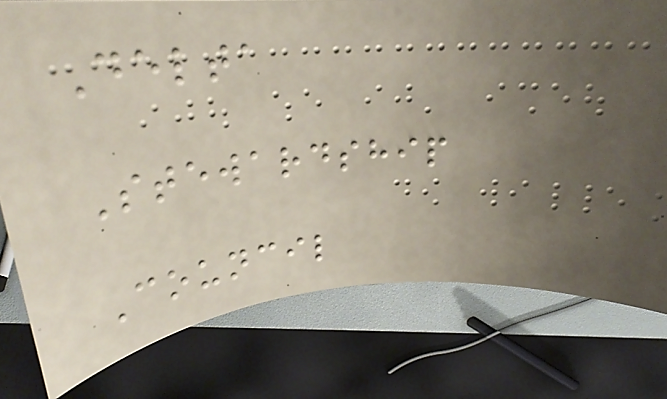Delta
Stewardship
Council
